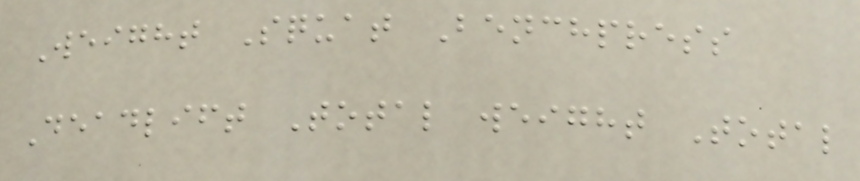Weight Squat Benchpress
Deadlift Total weight Total
